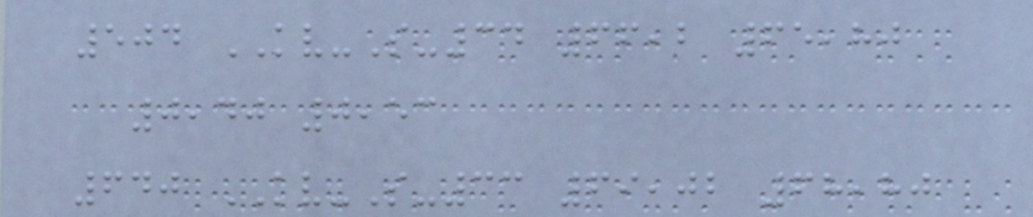504 KV-S-34 66,2 65,80
0,40 0,53
640 KV-S-33 69,02 68,80
